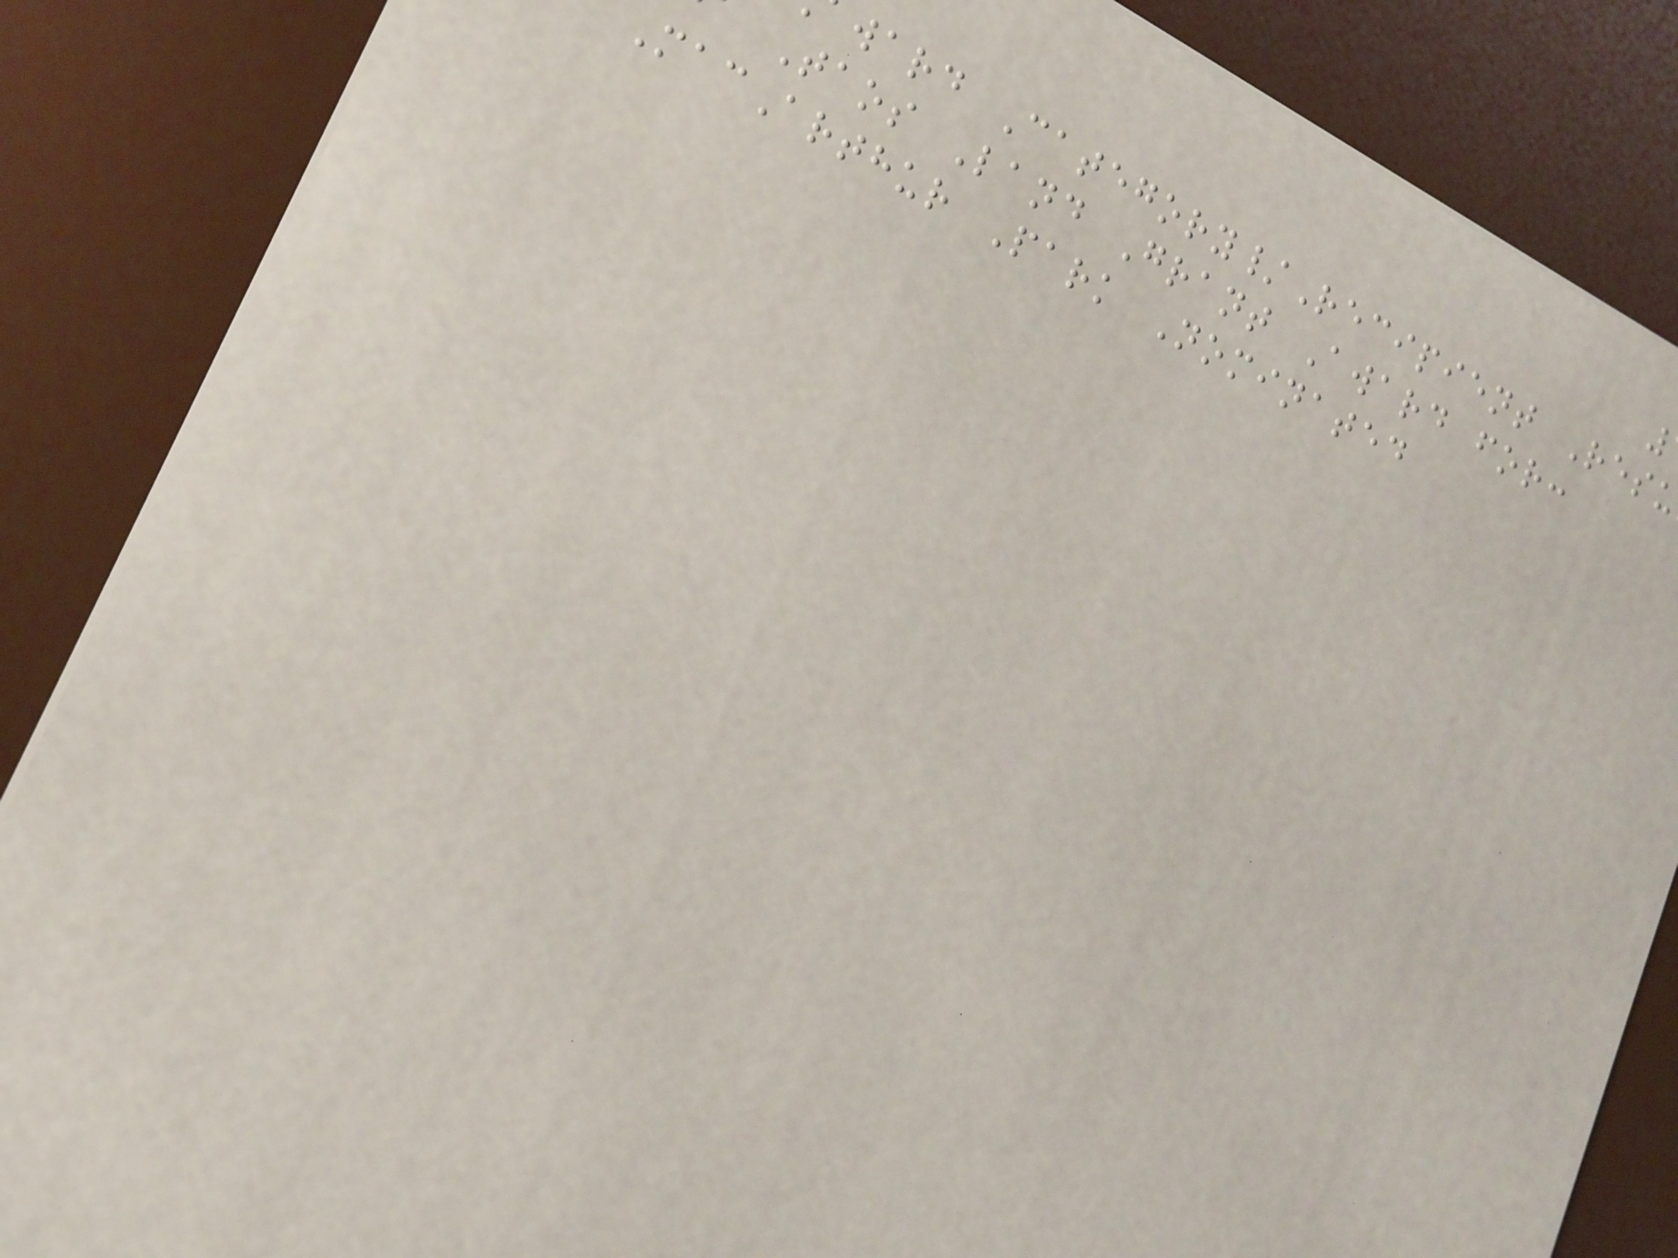ward Category/Recipient Resu
Taos Land Grant Award for:
MacArthur Park Nominated
